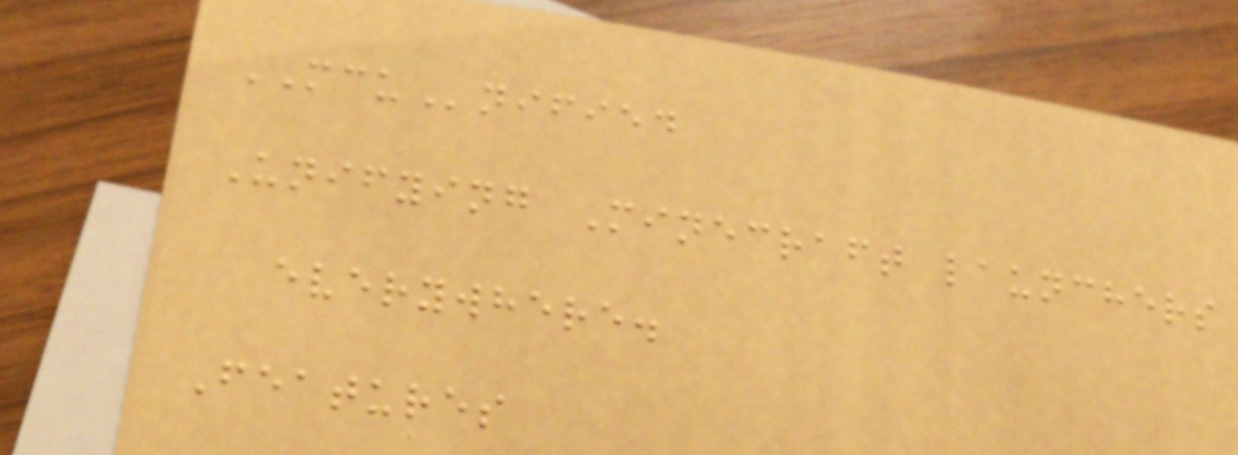MCUnified
Unifying Minecraft launchers
everywhere.
Features
